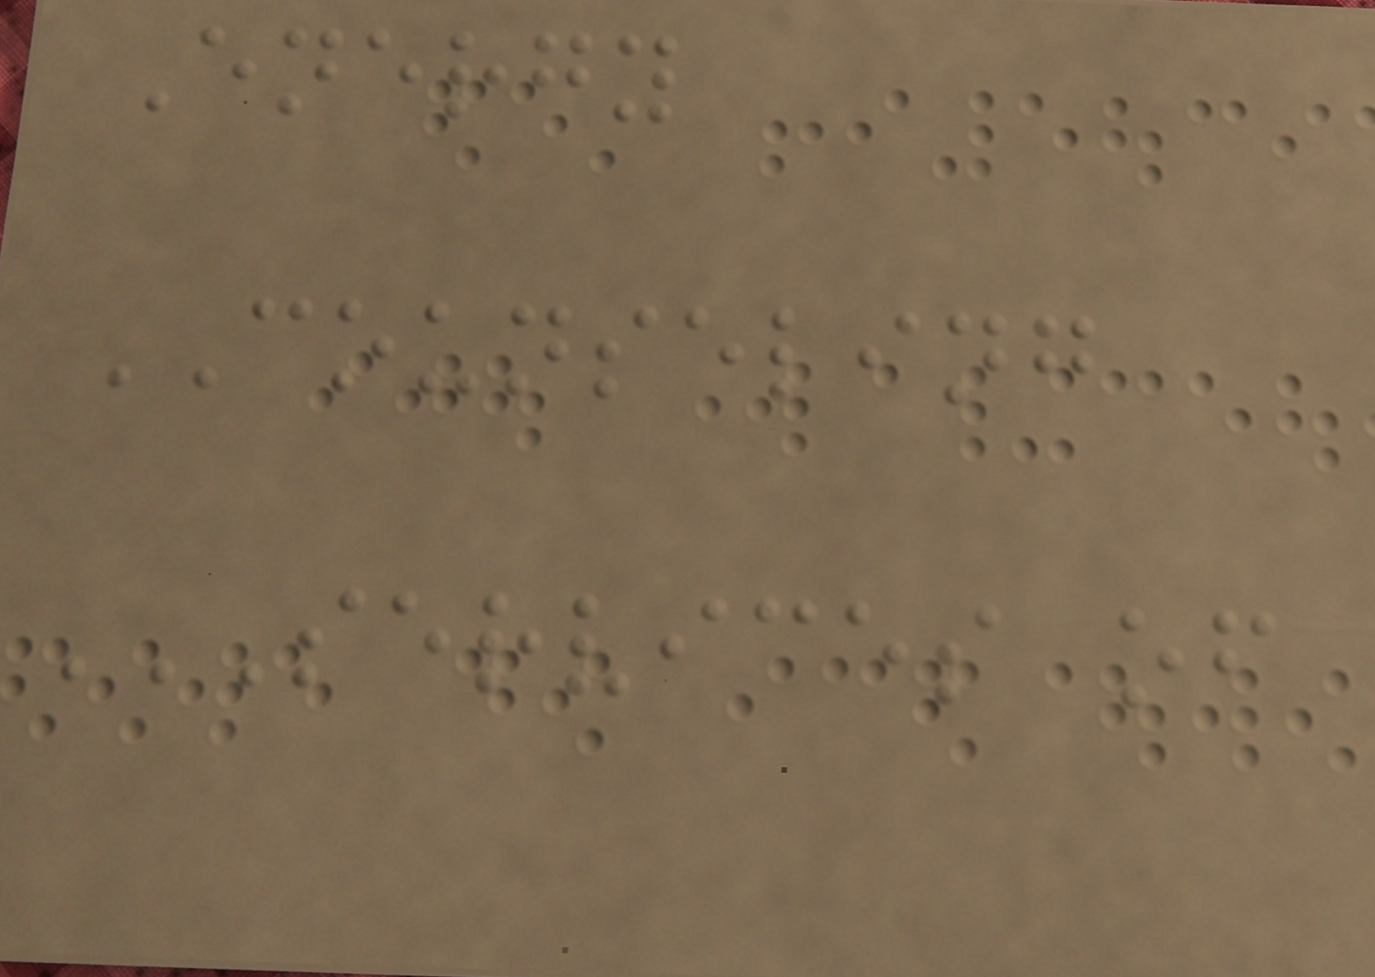Energy
COUNSELING
SERVICES OF
